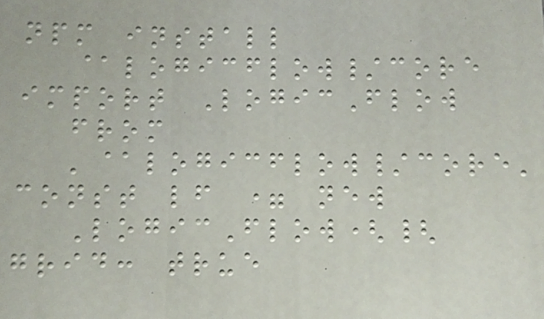npm install
@logicflow/core
import LogicFlow
from
'@logicflow/core'
const lf = new
LogicFlow({
grid: true
